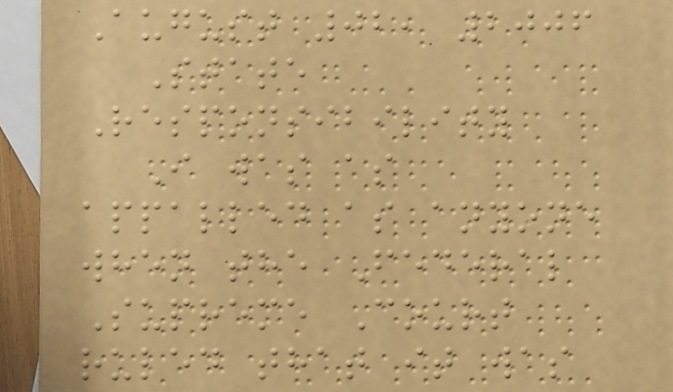August 02, 2006
State
Responsibility
I was as
appalled as anyone
when the Federal
Supreme Court
ruled that it was
